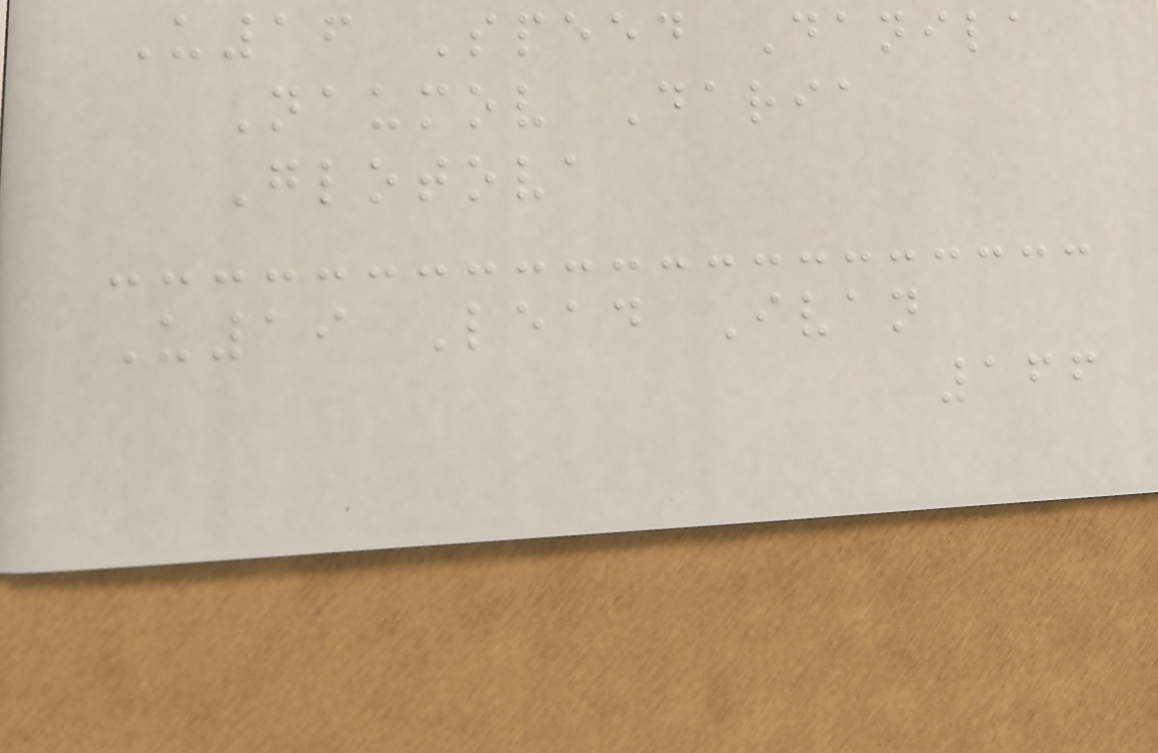U16 Speed Danila
Naumov Daria
Glotova
U19 Lead Ivan
166
